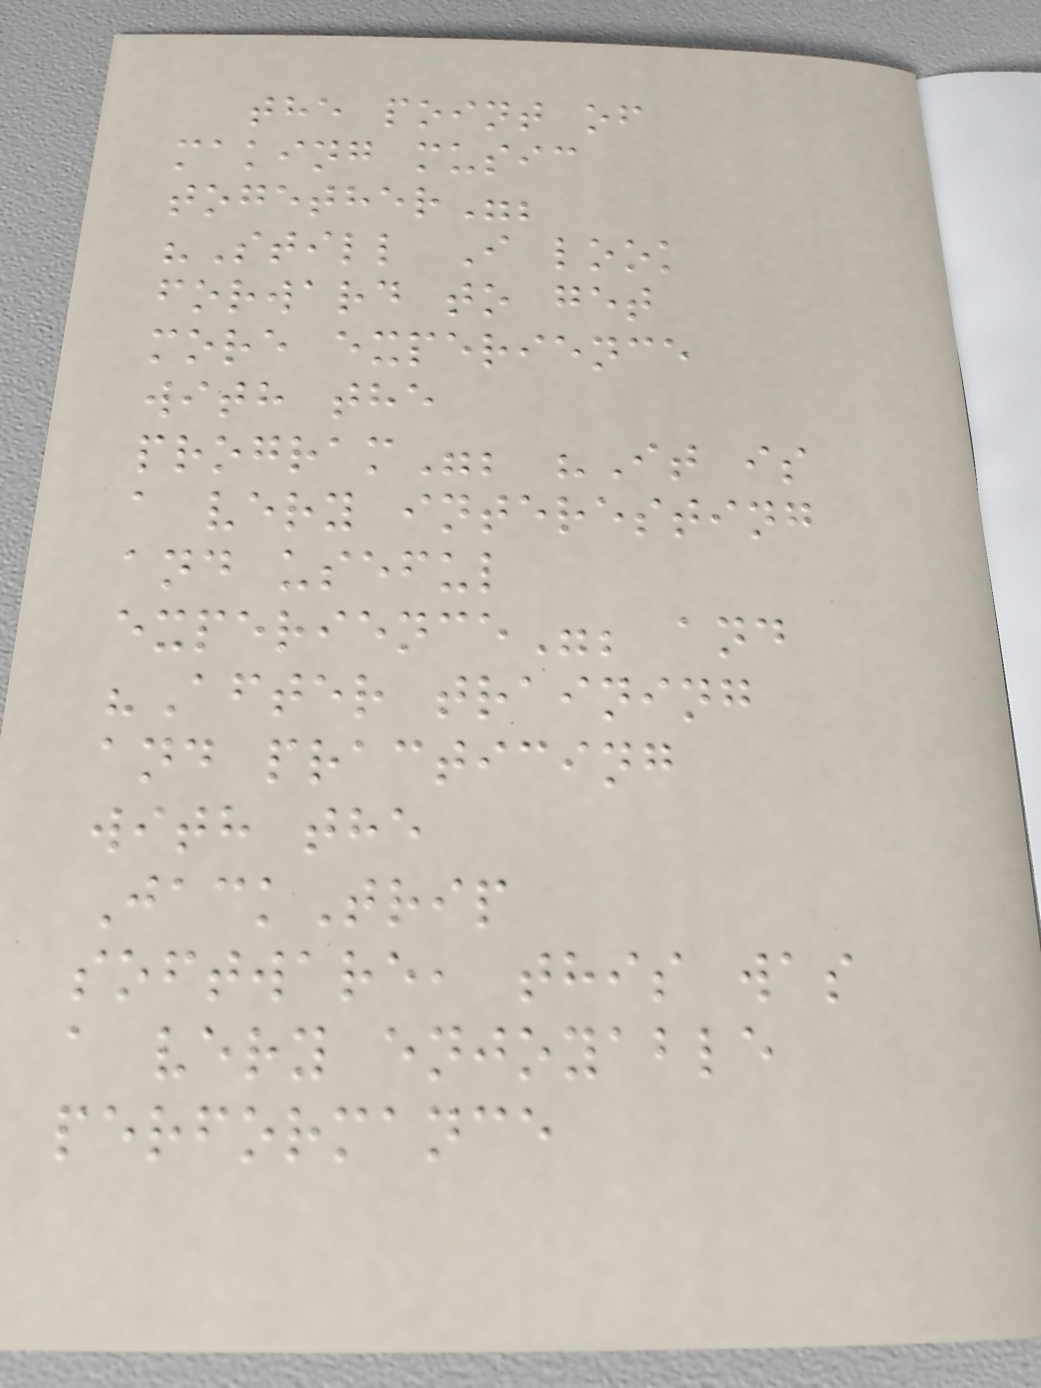the point of
making music
together";
"Still I look
forward to get
more experience
with the
program"; "It is
a very interesting
and useful
experience"; and
"After training
and practicing
with the
JackTrip
software, this was
a very enjoyable
performance
